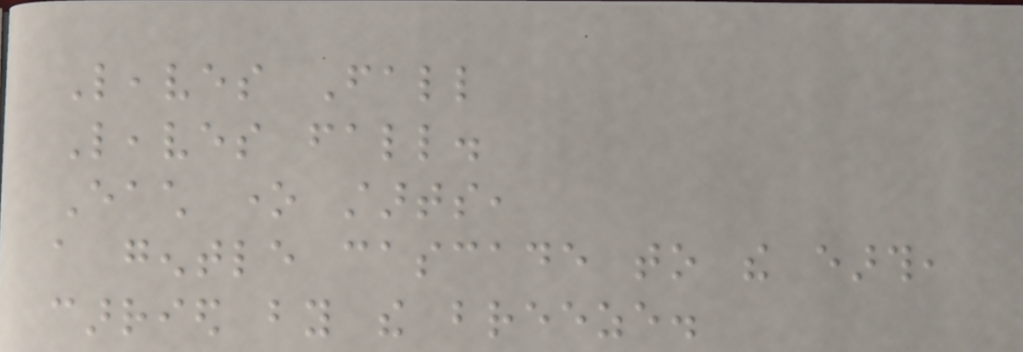Leaves Fall
Leaves fall.
Each one starts,
a gentle cascade to the earth,
carried by the breeze.
